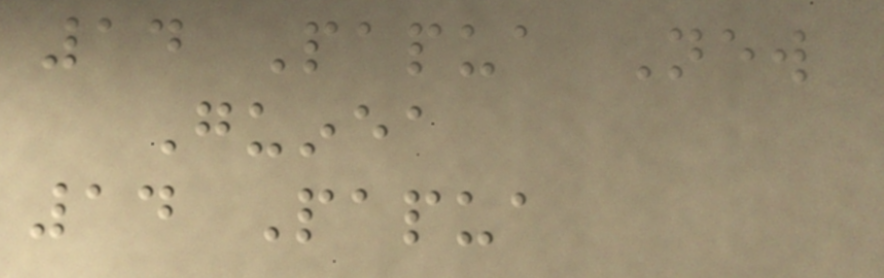14 Papua New
Guinea
14 Papua
